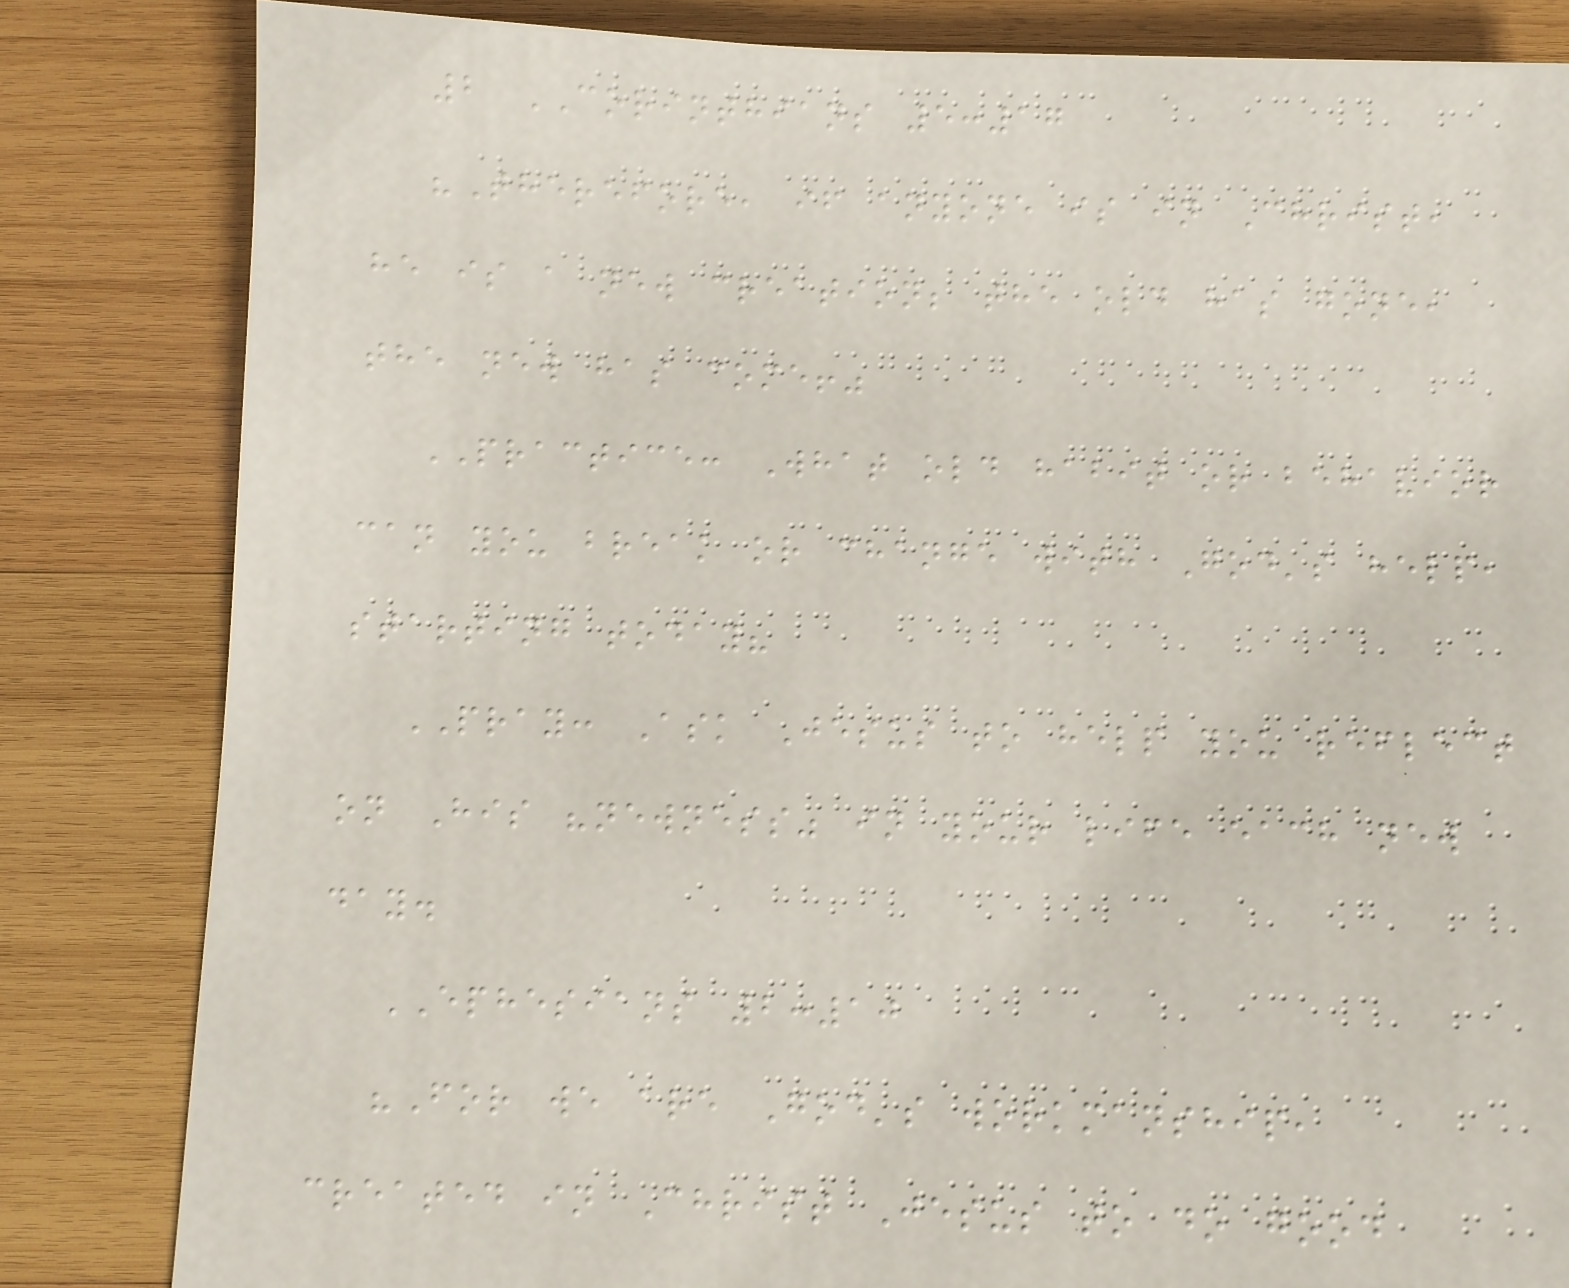2 CORINTHIANS 5:17
"Therefore, if anyone is in Christ,
he is a new creation; the old has gone,
the new has come!"
PRACTICE: What old habit or behavior
can you break or change with God's help,
starting today?
PRAY: Ask Jesus to help you reflect
on His "newness" in your life each new
day.
EPHESIANS 2:10
"For we are God's workmanship,
created in Christ Jesus to do good
